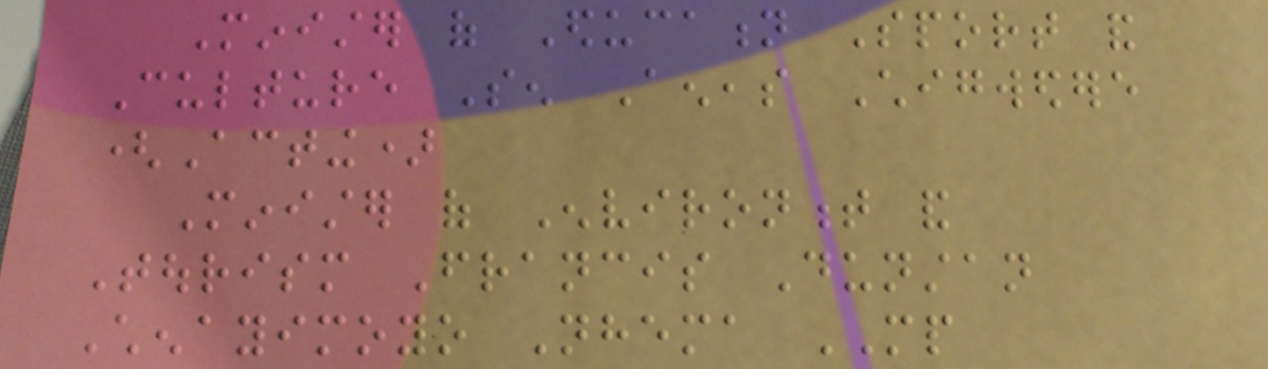Minister of Education Sport and
Culture Sen Aeneas Chigwedere
(Acting)
Minister of Environment and
Tourism Francis Dunstan
Chenayimoyo Nhema MP
